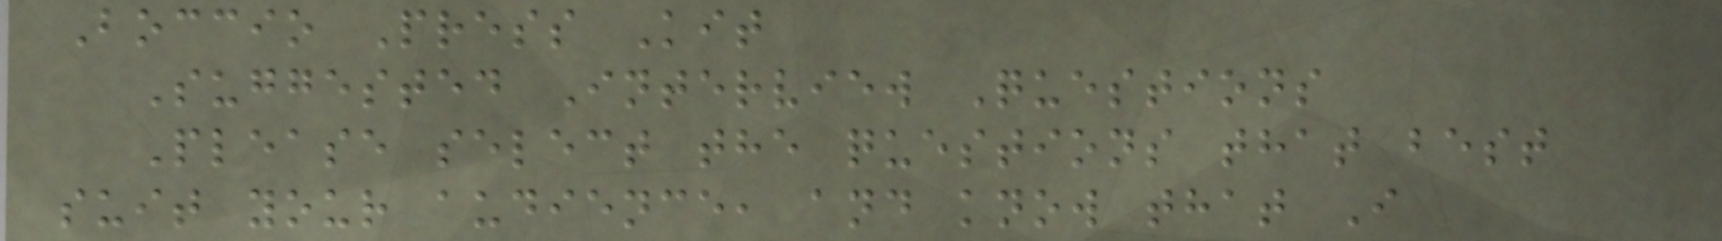Boccio Press Kit
Suggested Interview Questions
Please select the questions that best
suit your audience, and know that I
